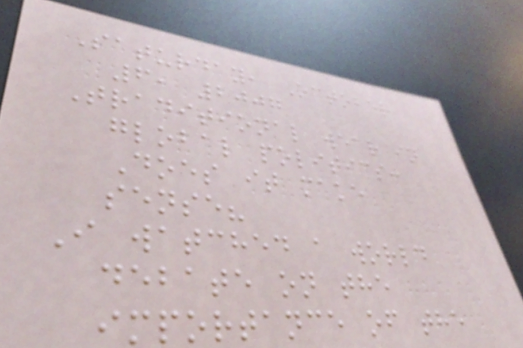Saturday, October
6, 2007
Traditional wear in
global politics:
Does it make
sense?
I watched a world
debate on the
importance of the
